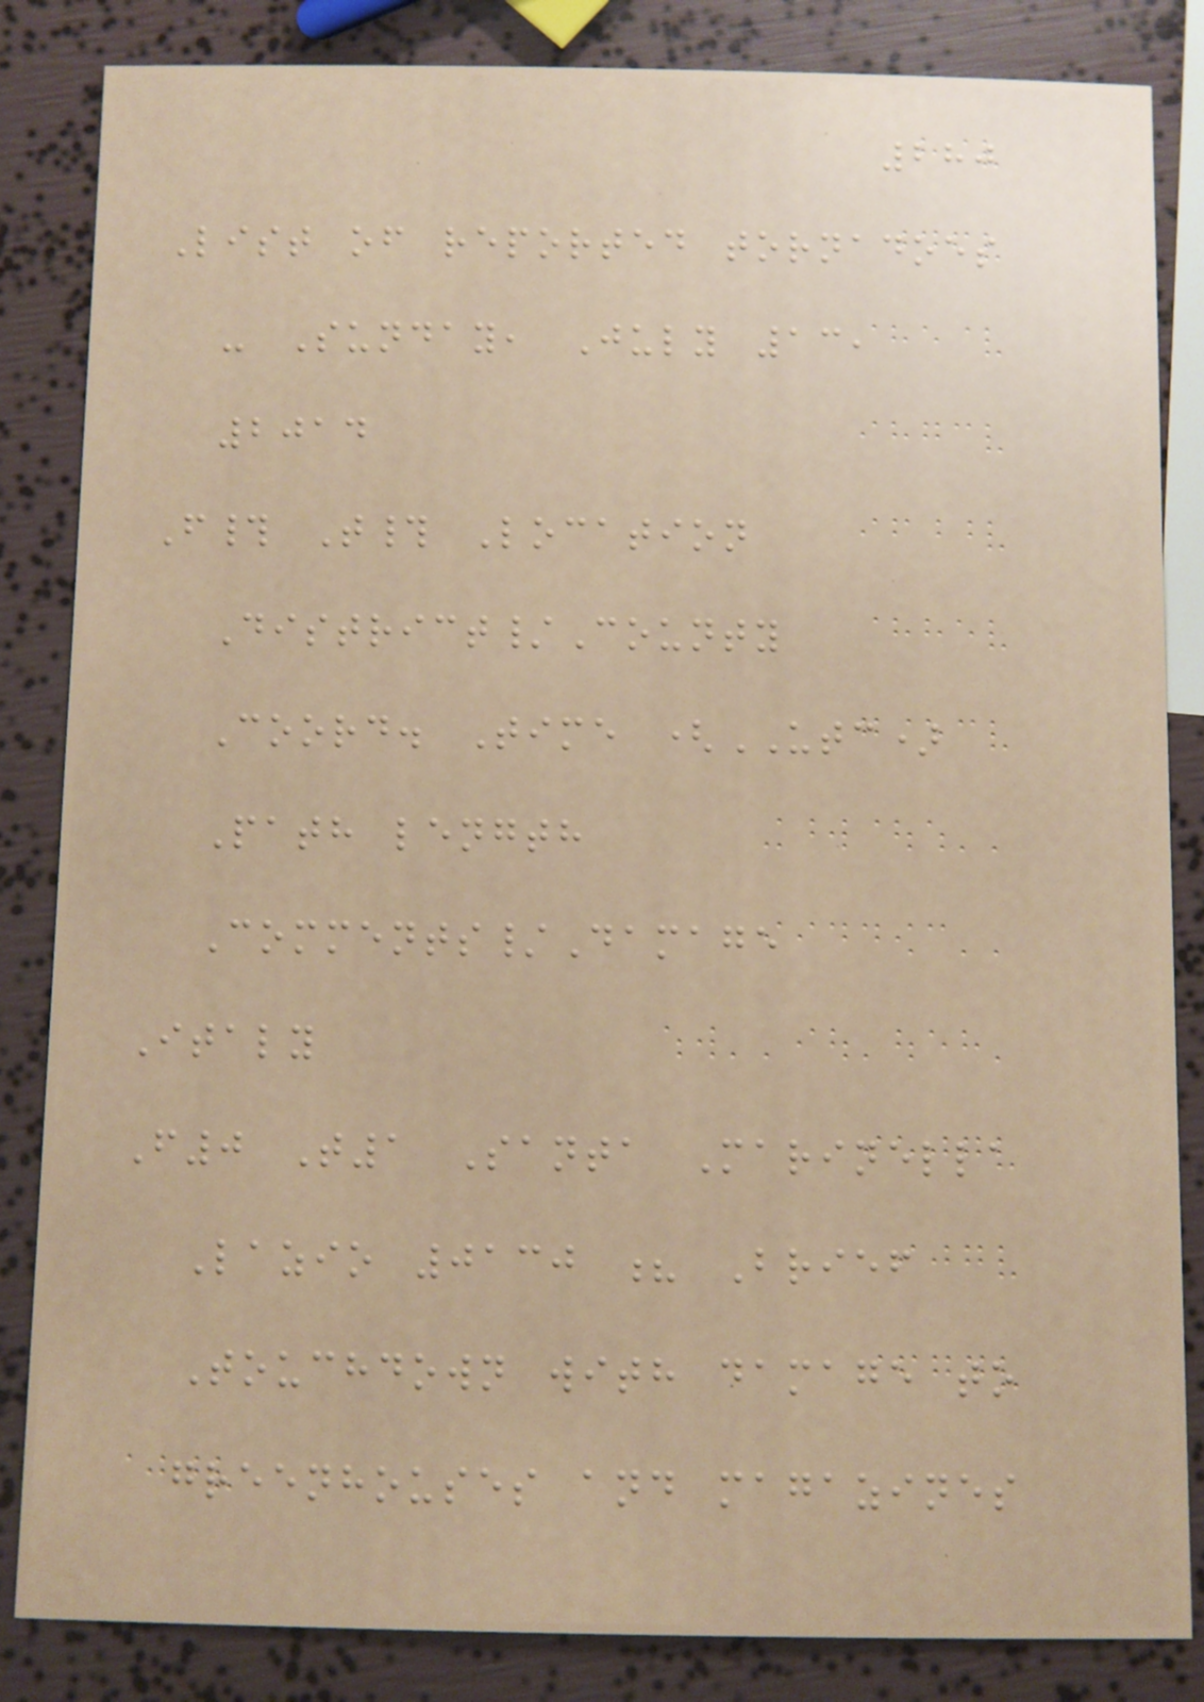280
List of reported tornadoes
- Sunday, July 13,
2014
F# T# Location
District/County
Coord. Time (UTC)
Path length
Comments/Damage
Italy
F0 T1 Santa Marinella
Lazio 0130 ? Brief
Touchdown with damage to
greenhouses and magazines
